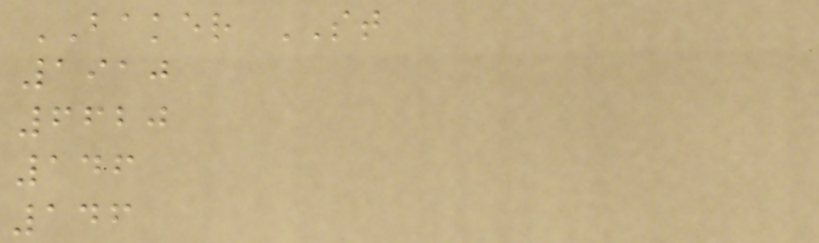BAKER ST
1910
6620
146
146
